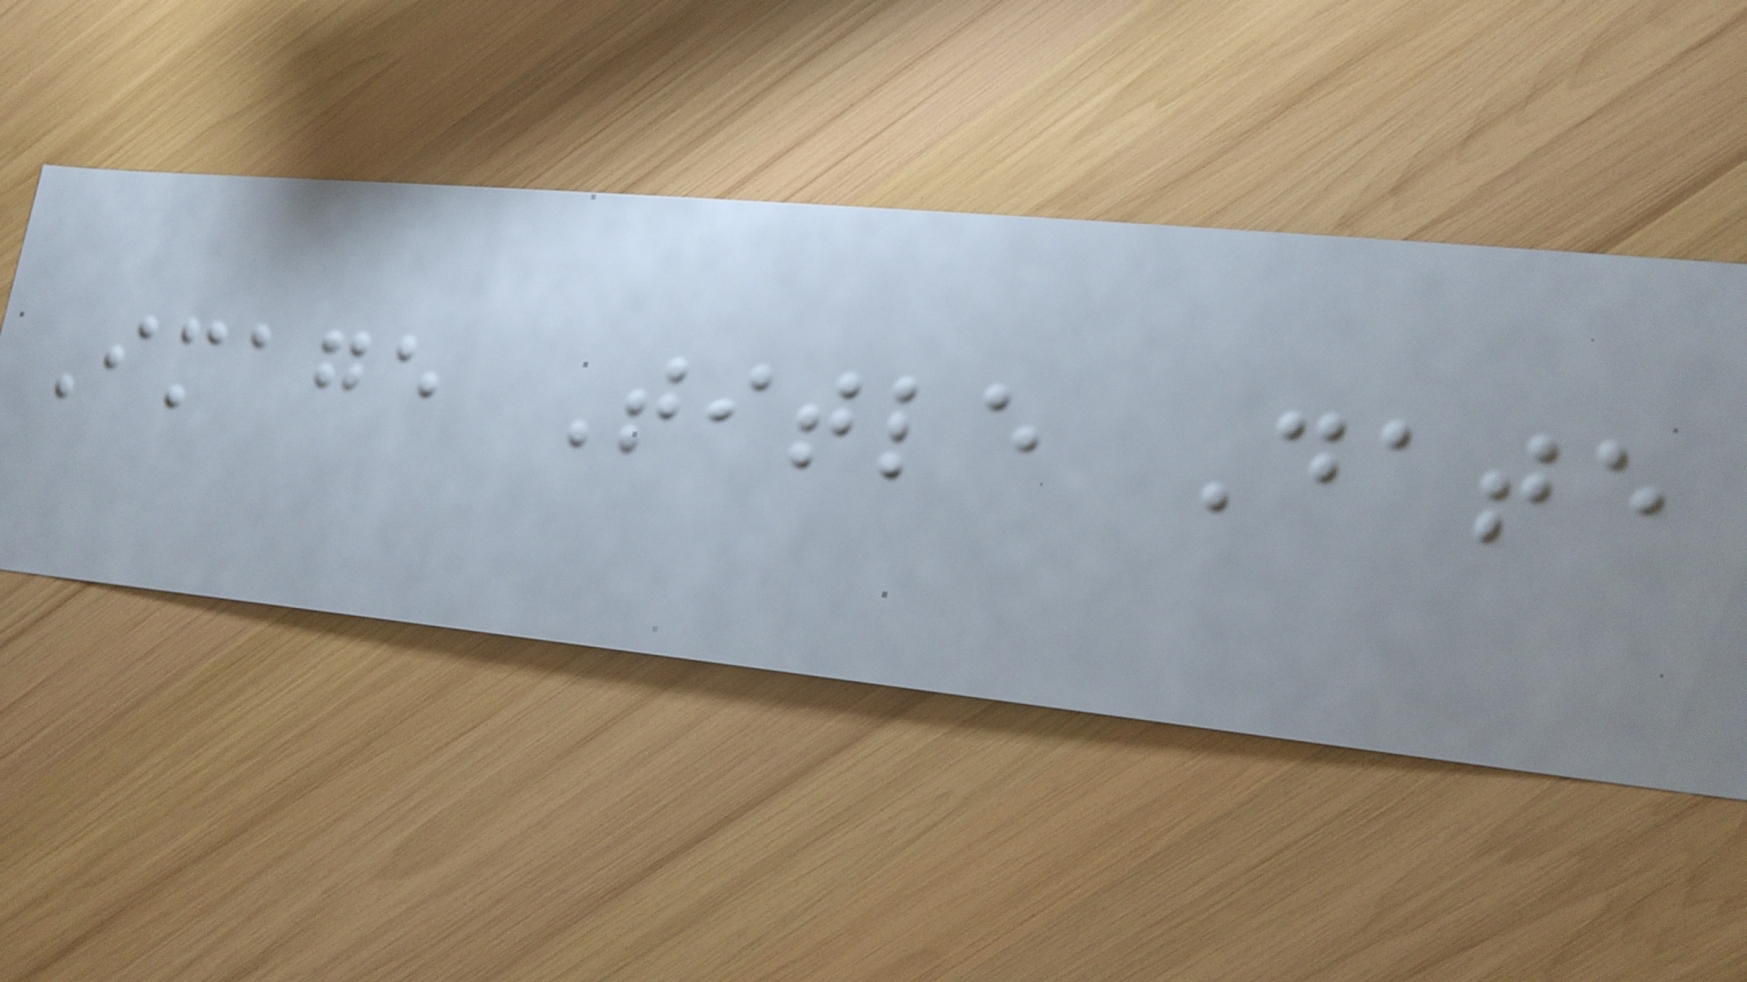Image Title Date
